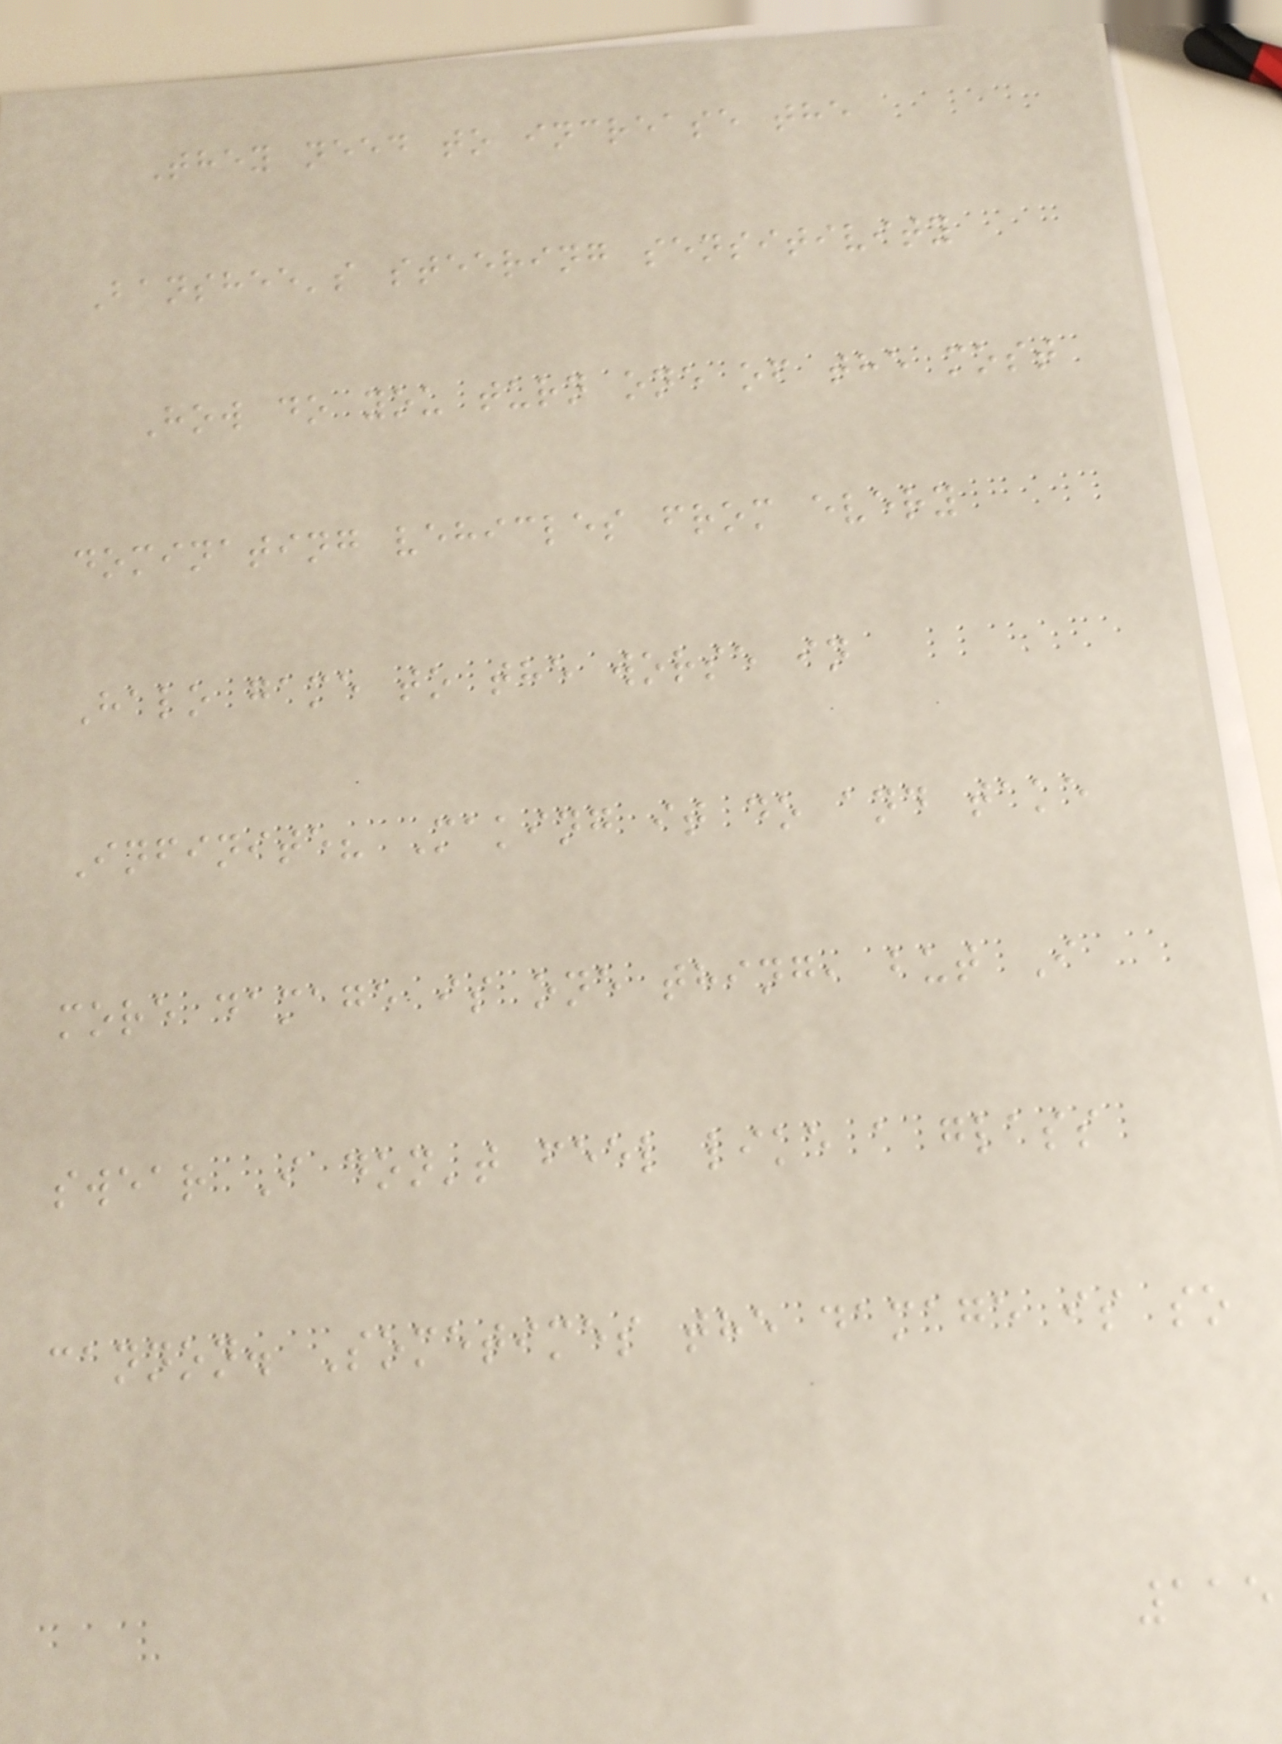They need to increase the
Banshee's steering sensitivity
How do you turn one of the most
dominating vehicles from every
Halo game to the worse in
Infinite? Making it do and take
more damage is one thing, but I
swear I don't feel like a glass
cannon. Sometimes the damage is so
115
